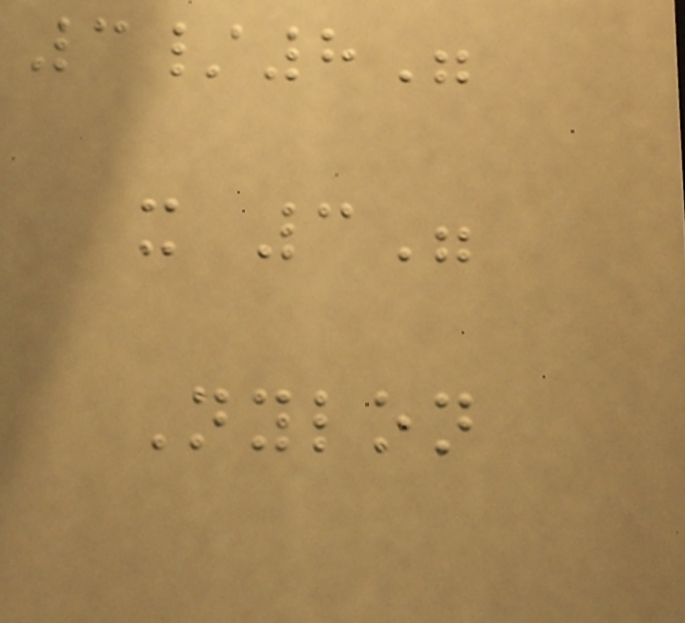3/8"
x 3"
Nylon
